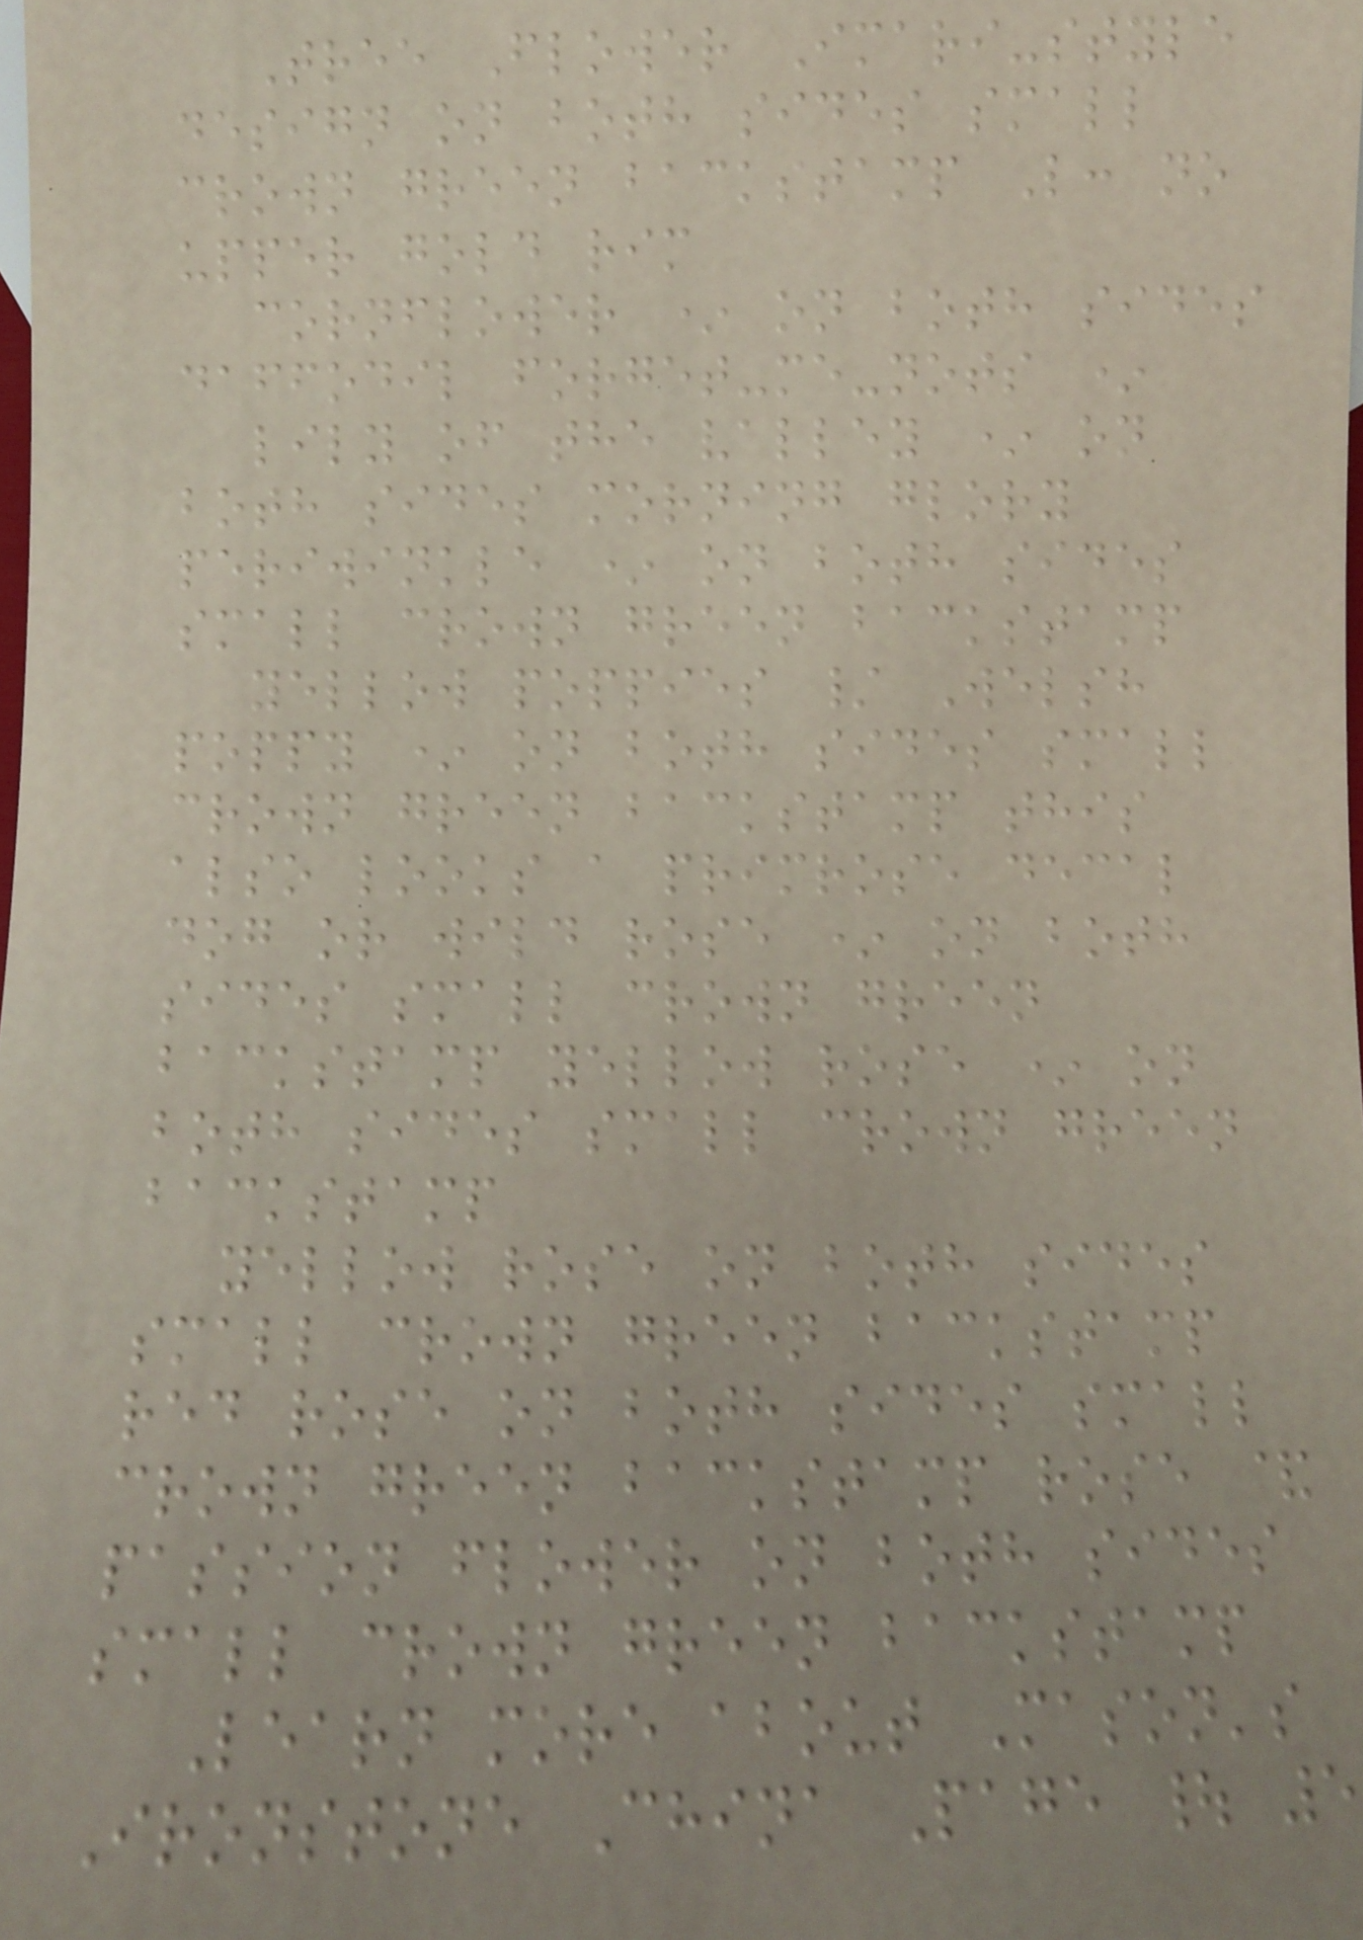Tree Flower Imari-style
design on both sides small
crown green backstamp L: no
upper gold rim
cornflower * on both sides
daffodil forget-me-nots *
lily of the valley * on
both sides morning glory
periwinkle * on both sides
small crown green backstamp
yellow poppies / Welsh
poppy * on both sides small
crown green backstamp this
also looks a primrose decal
dog or wild rose * on both
sides small crown green
backstamp yellow rose * on
both sides small crown green
backstamp
yellow rose on both sides
small crown green backstamp
red rose on both sides small
crown green backstamp rose &
passion flower on both sides
small crown green backstamp
Learn more about Mason's
Ironstone China Page | 5
